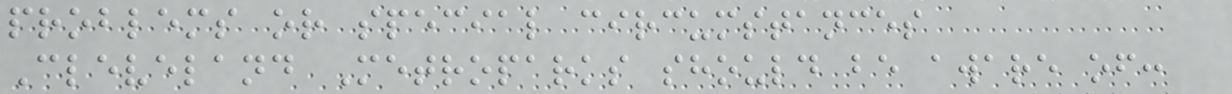problems or special circumstances
Cleveland Metroparks should be aware of:
